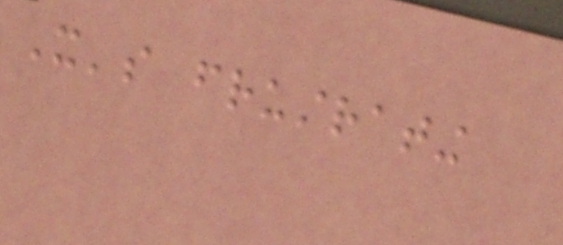It's frustrating
